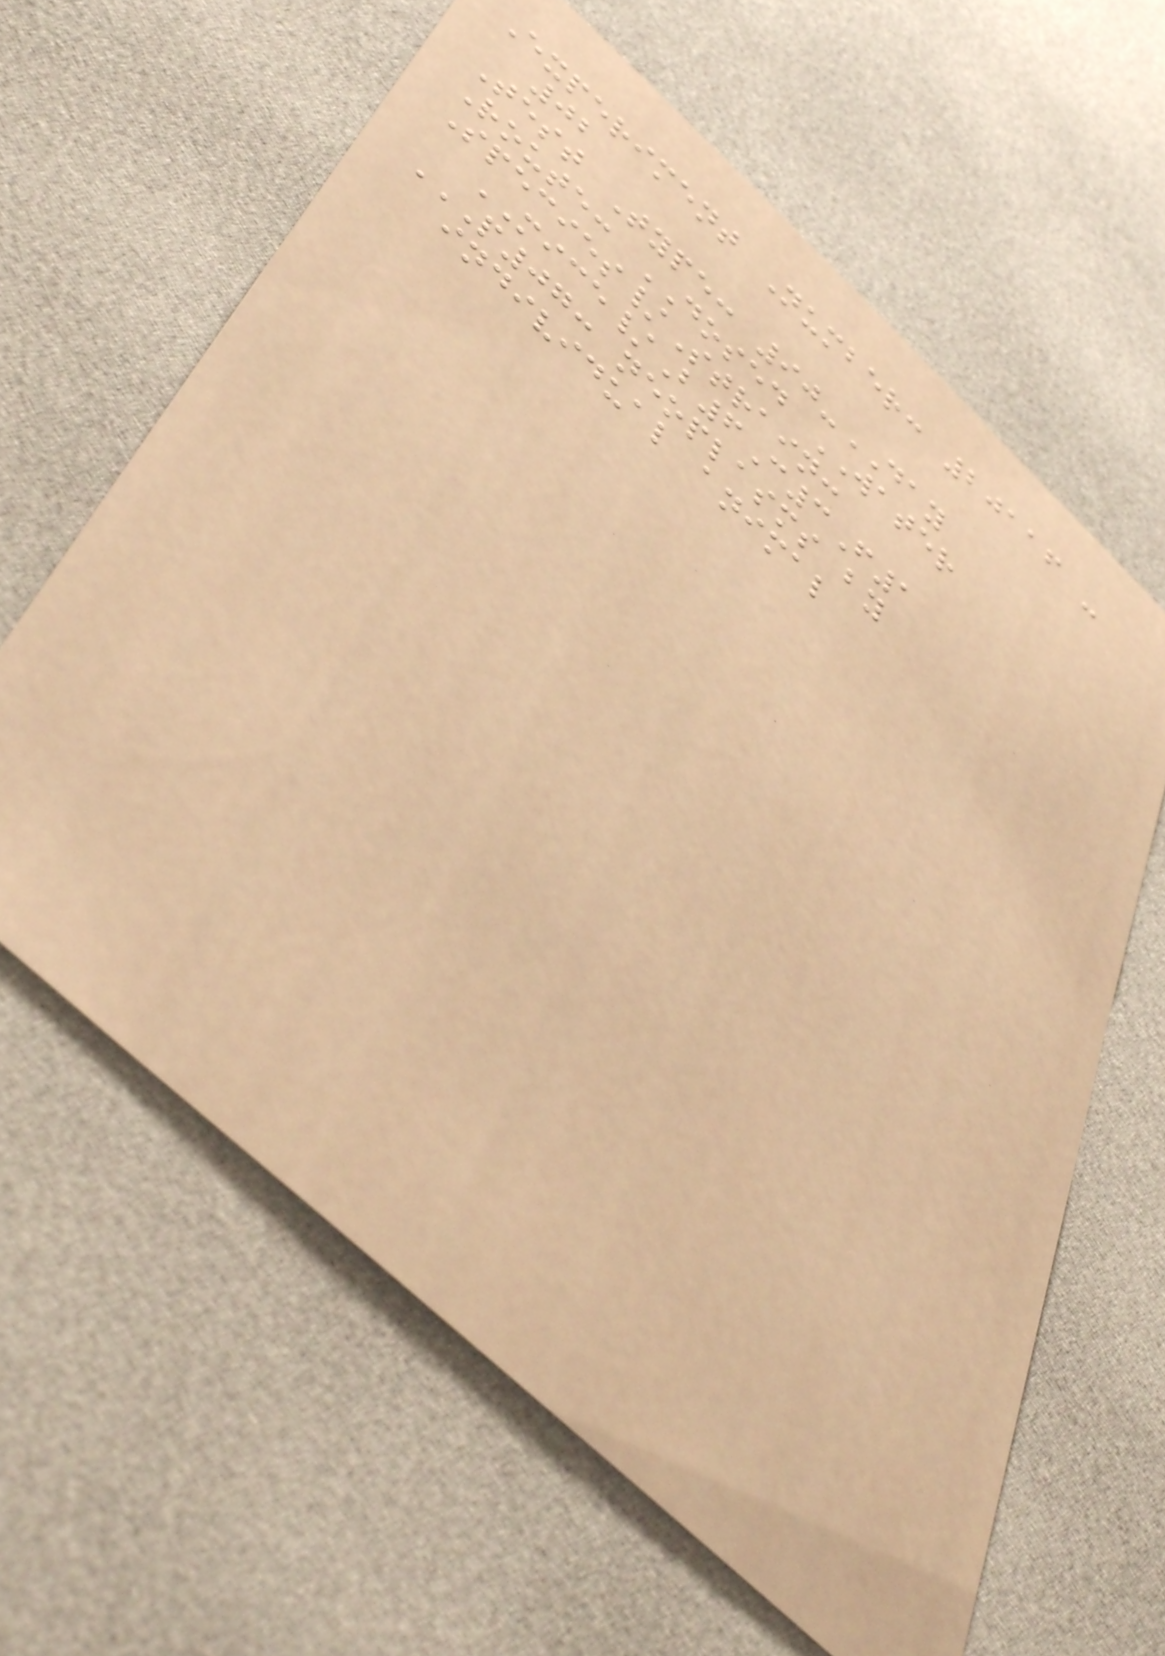Experiment Number: 20116 -
02
Test Type: 90-DAY
Route: DOSED WATER
Species/Strain:
MICE/B6C3F1
P07: NEOPLASMS BY
INDIVIDUAL ANIMAL
